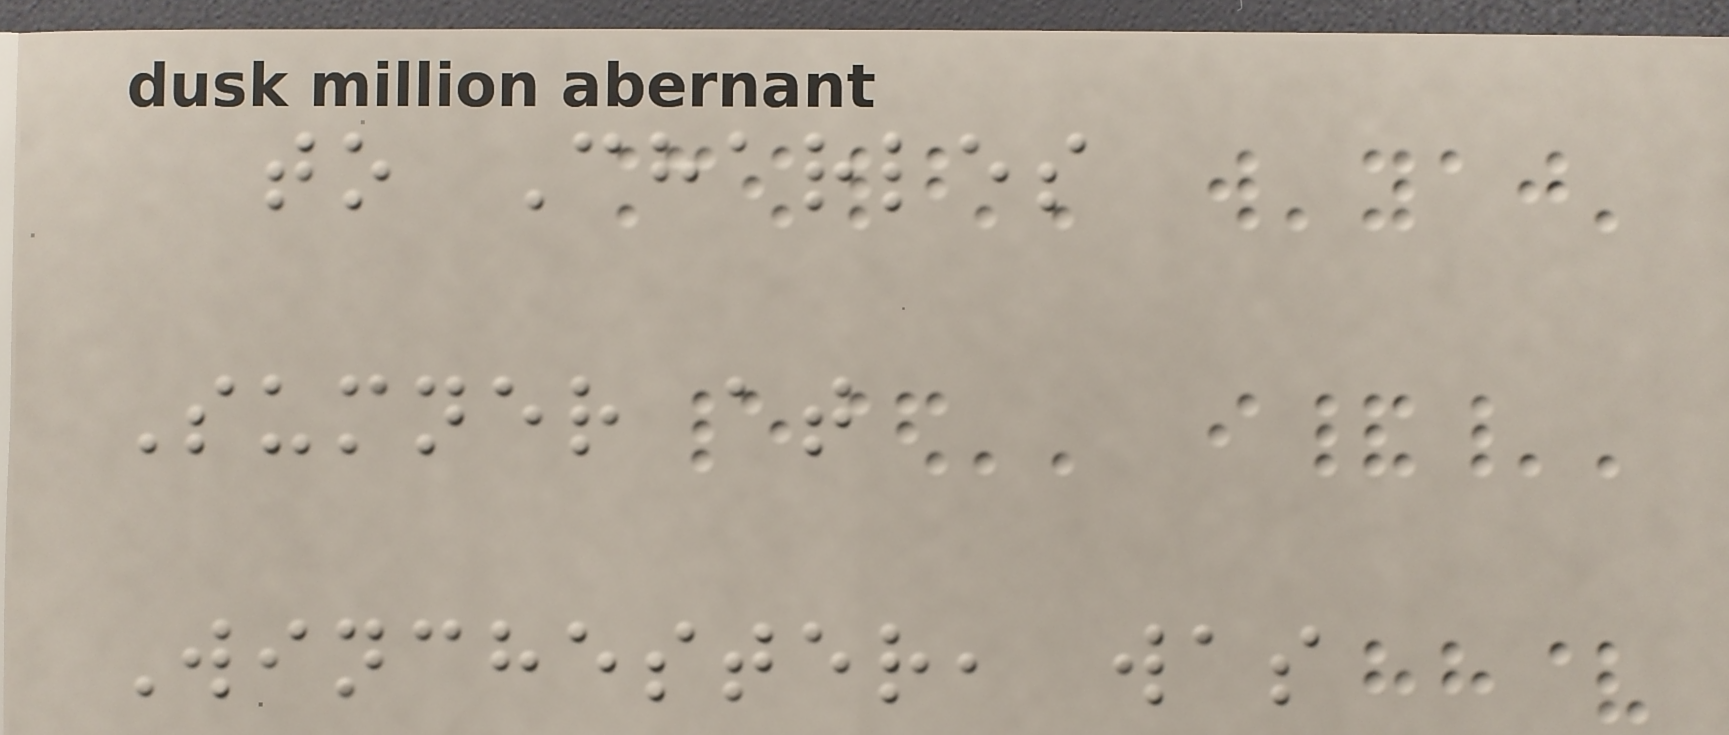to Charles
Sumner at
Winchester, was
